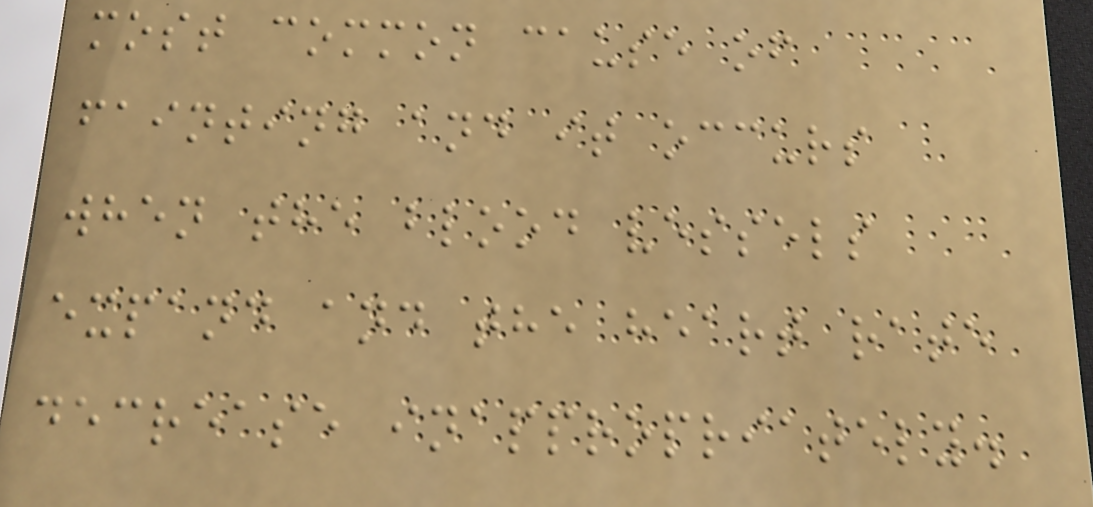most common cause of
fainting and it occurs
when the blood vessels
expand and the heart rate
decrease inappropriately.
